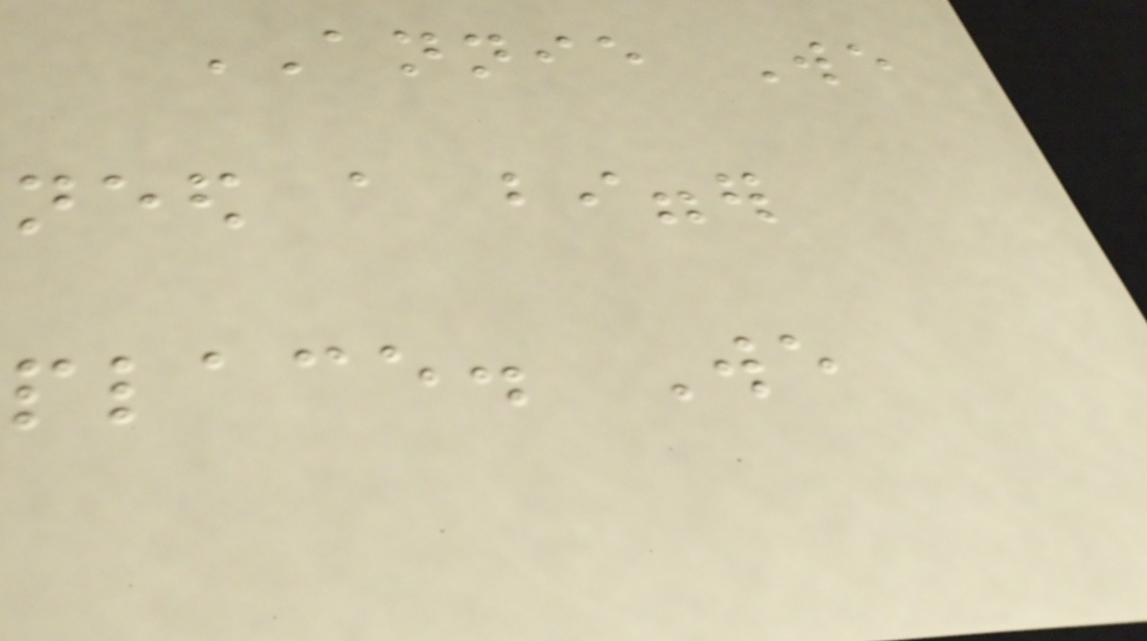ANNIE We
need a bigger
place. We
